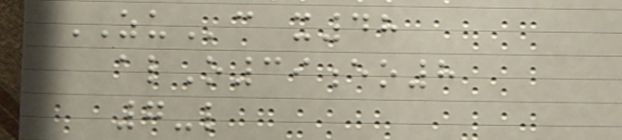ZUc x48
alO39eo8
7-l
